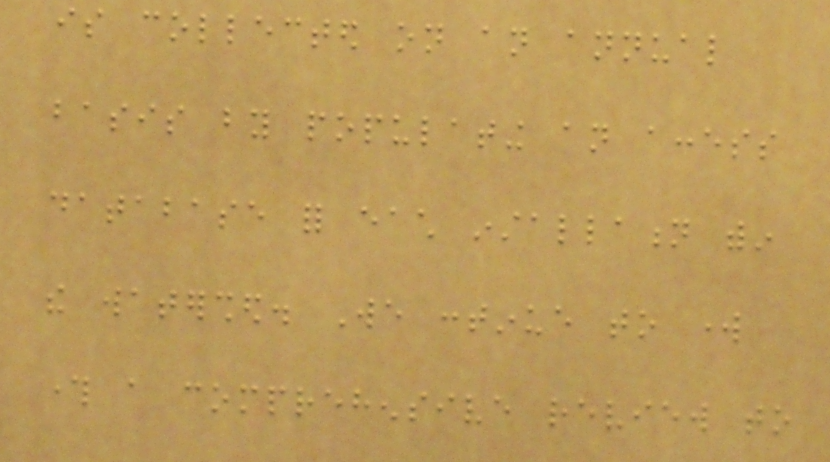is collected on an annual
basis by populating an access
database for each installation within
the watershed. We continue to work
through a comprehensive review to
